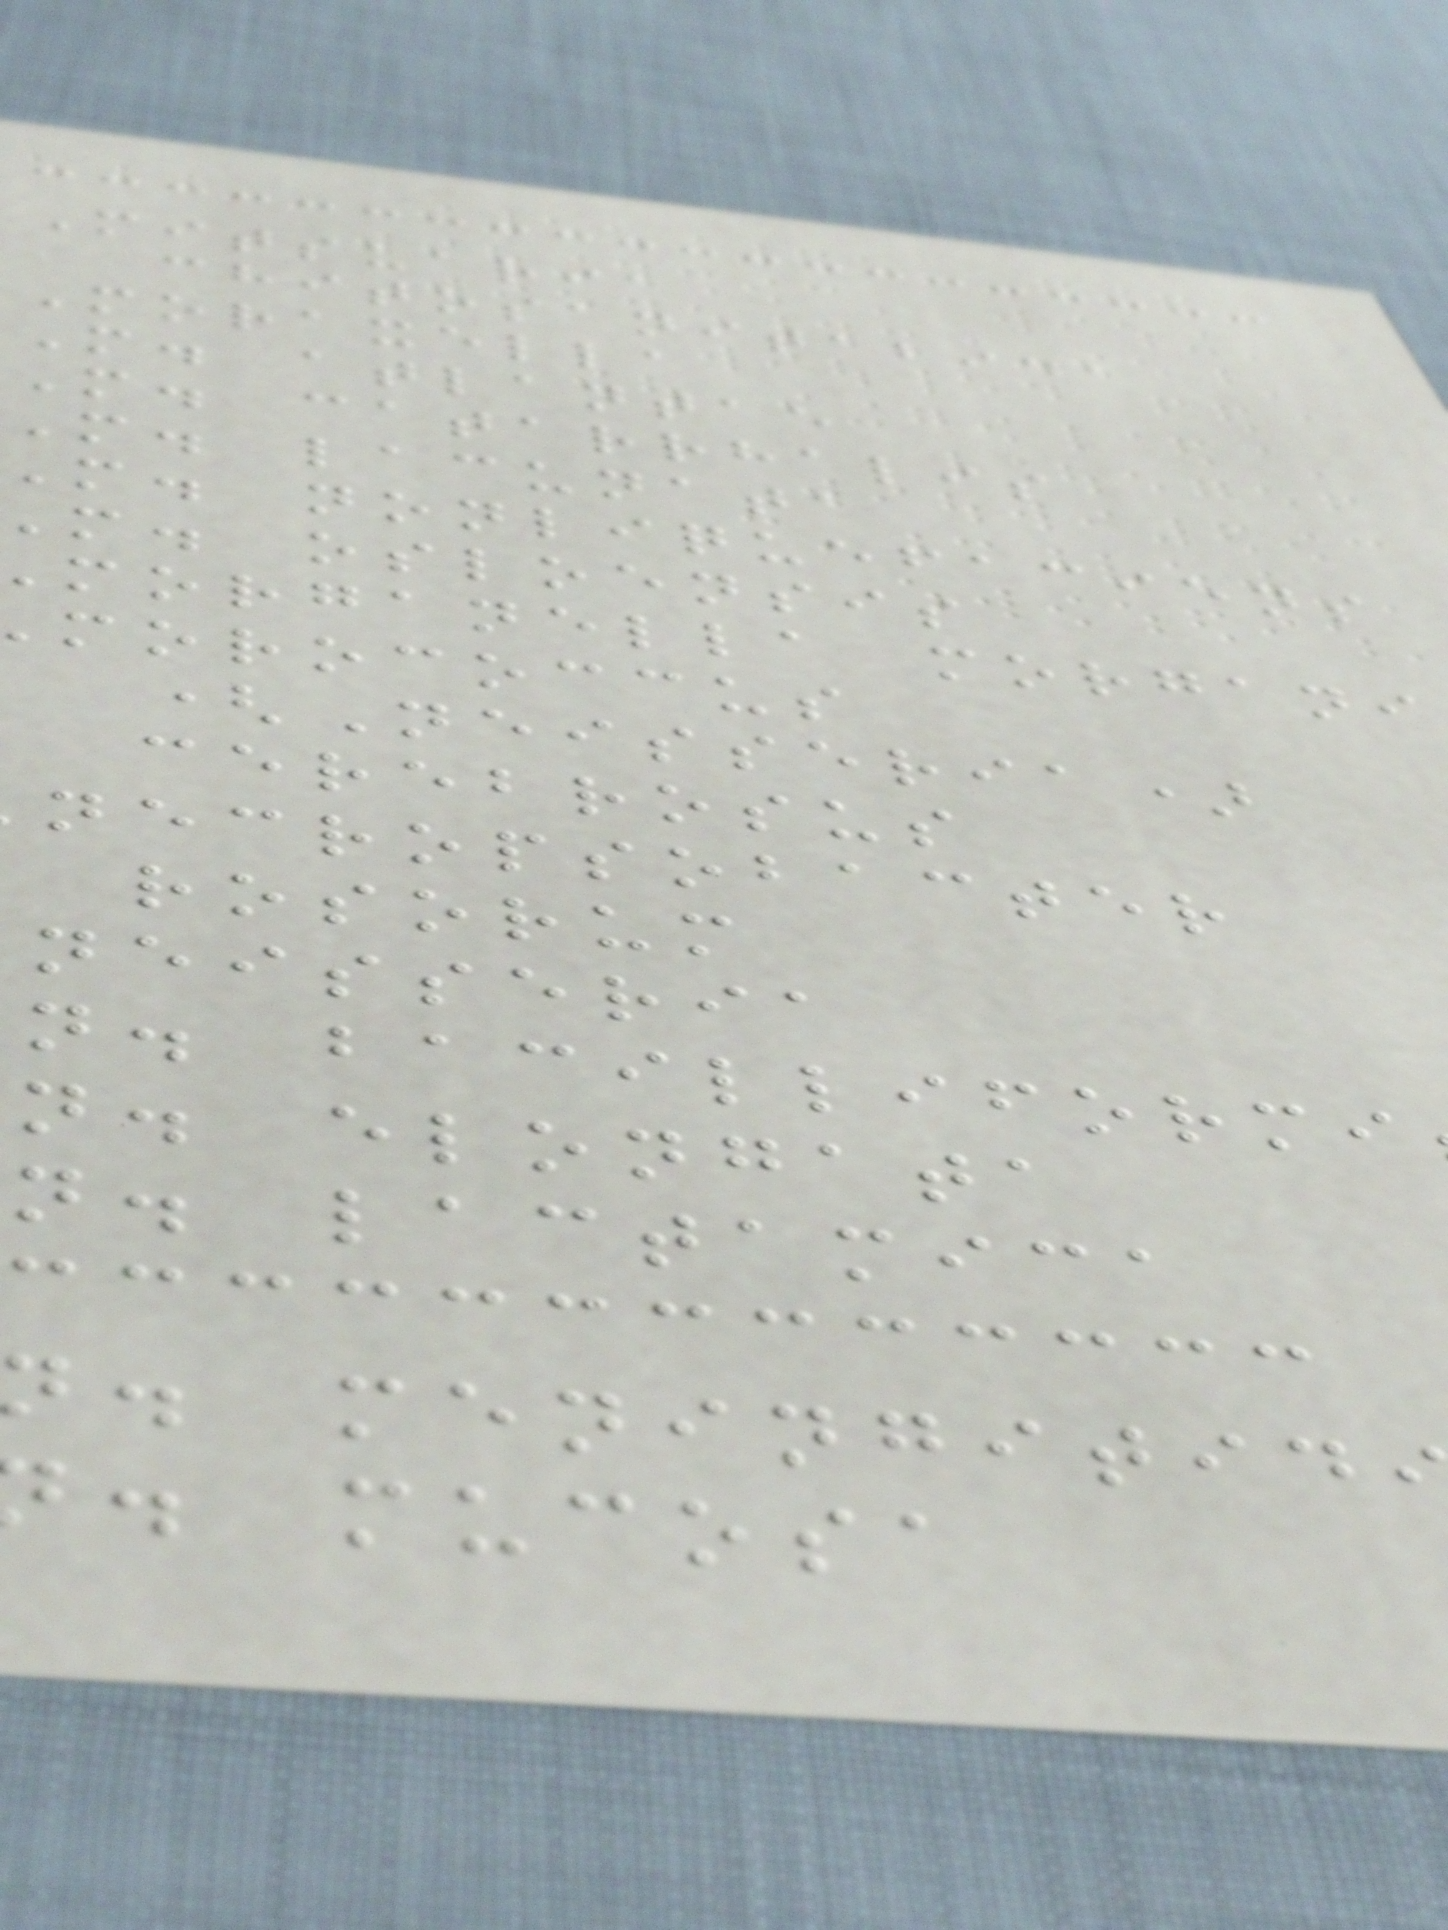Mitsuaria
chitosanitabida
Moraxella
M. atlantae
M. catarrhalis
M. lacunata
m. nonliquefaciens
m. osloensis
morganella morgani
morococcus
(Neisseria)
cerebrosus
necropsobacter
rosorum
neisseria
n. bacilliformi
n. elongata
n. lactamica
. meningitid
. mucosa
